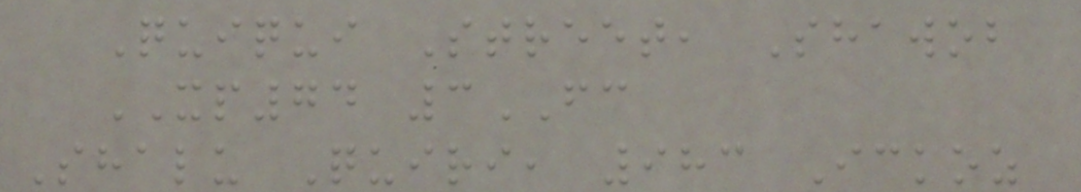Quiqui Street, Shawob
XP74 3FC
Shalu Quiri, 983 Ickoz
